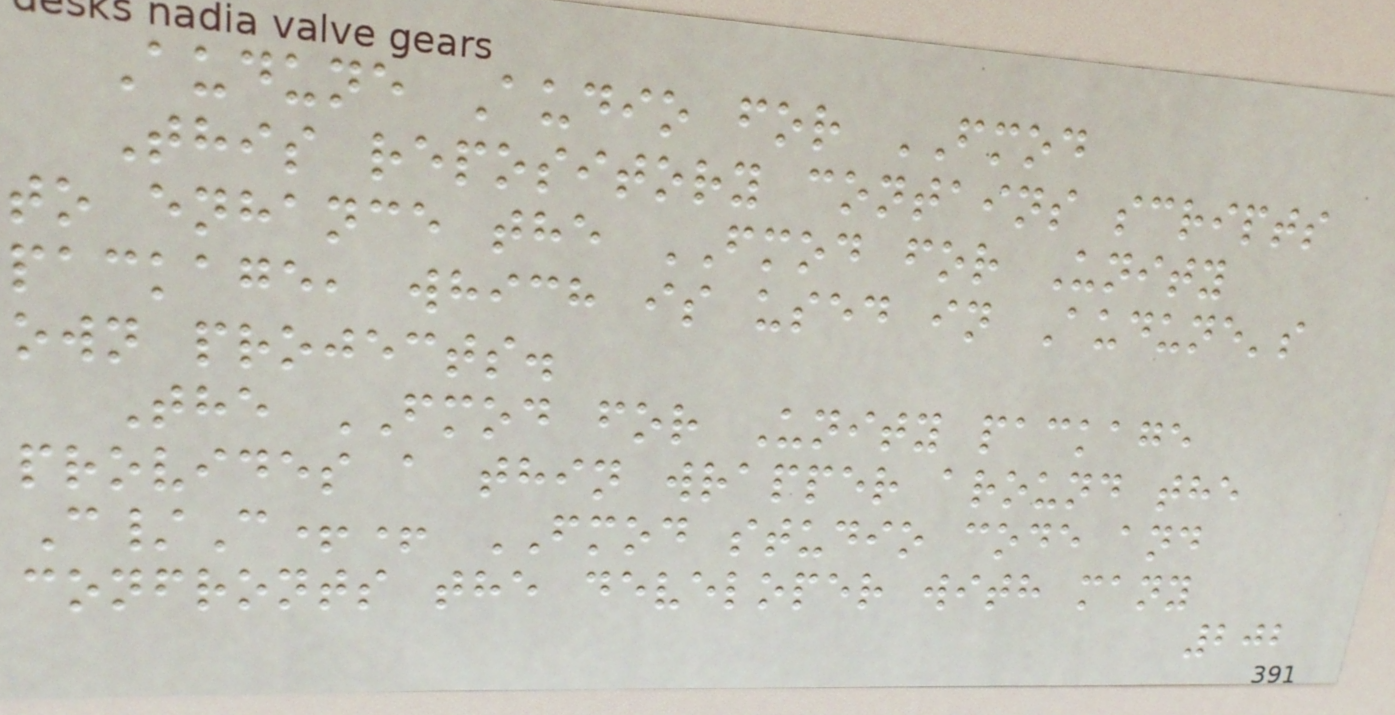Audune Audio for FMOD
This repository contains scripts
to enhance the FMOD for Unity
package, which is used in Audune's
own projects.
The FMOD for Unity package
provides a thin wrapper around the
C/C++ FMOD studio code and
confronts the developer with many
202
